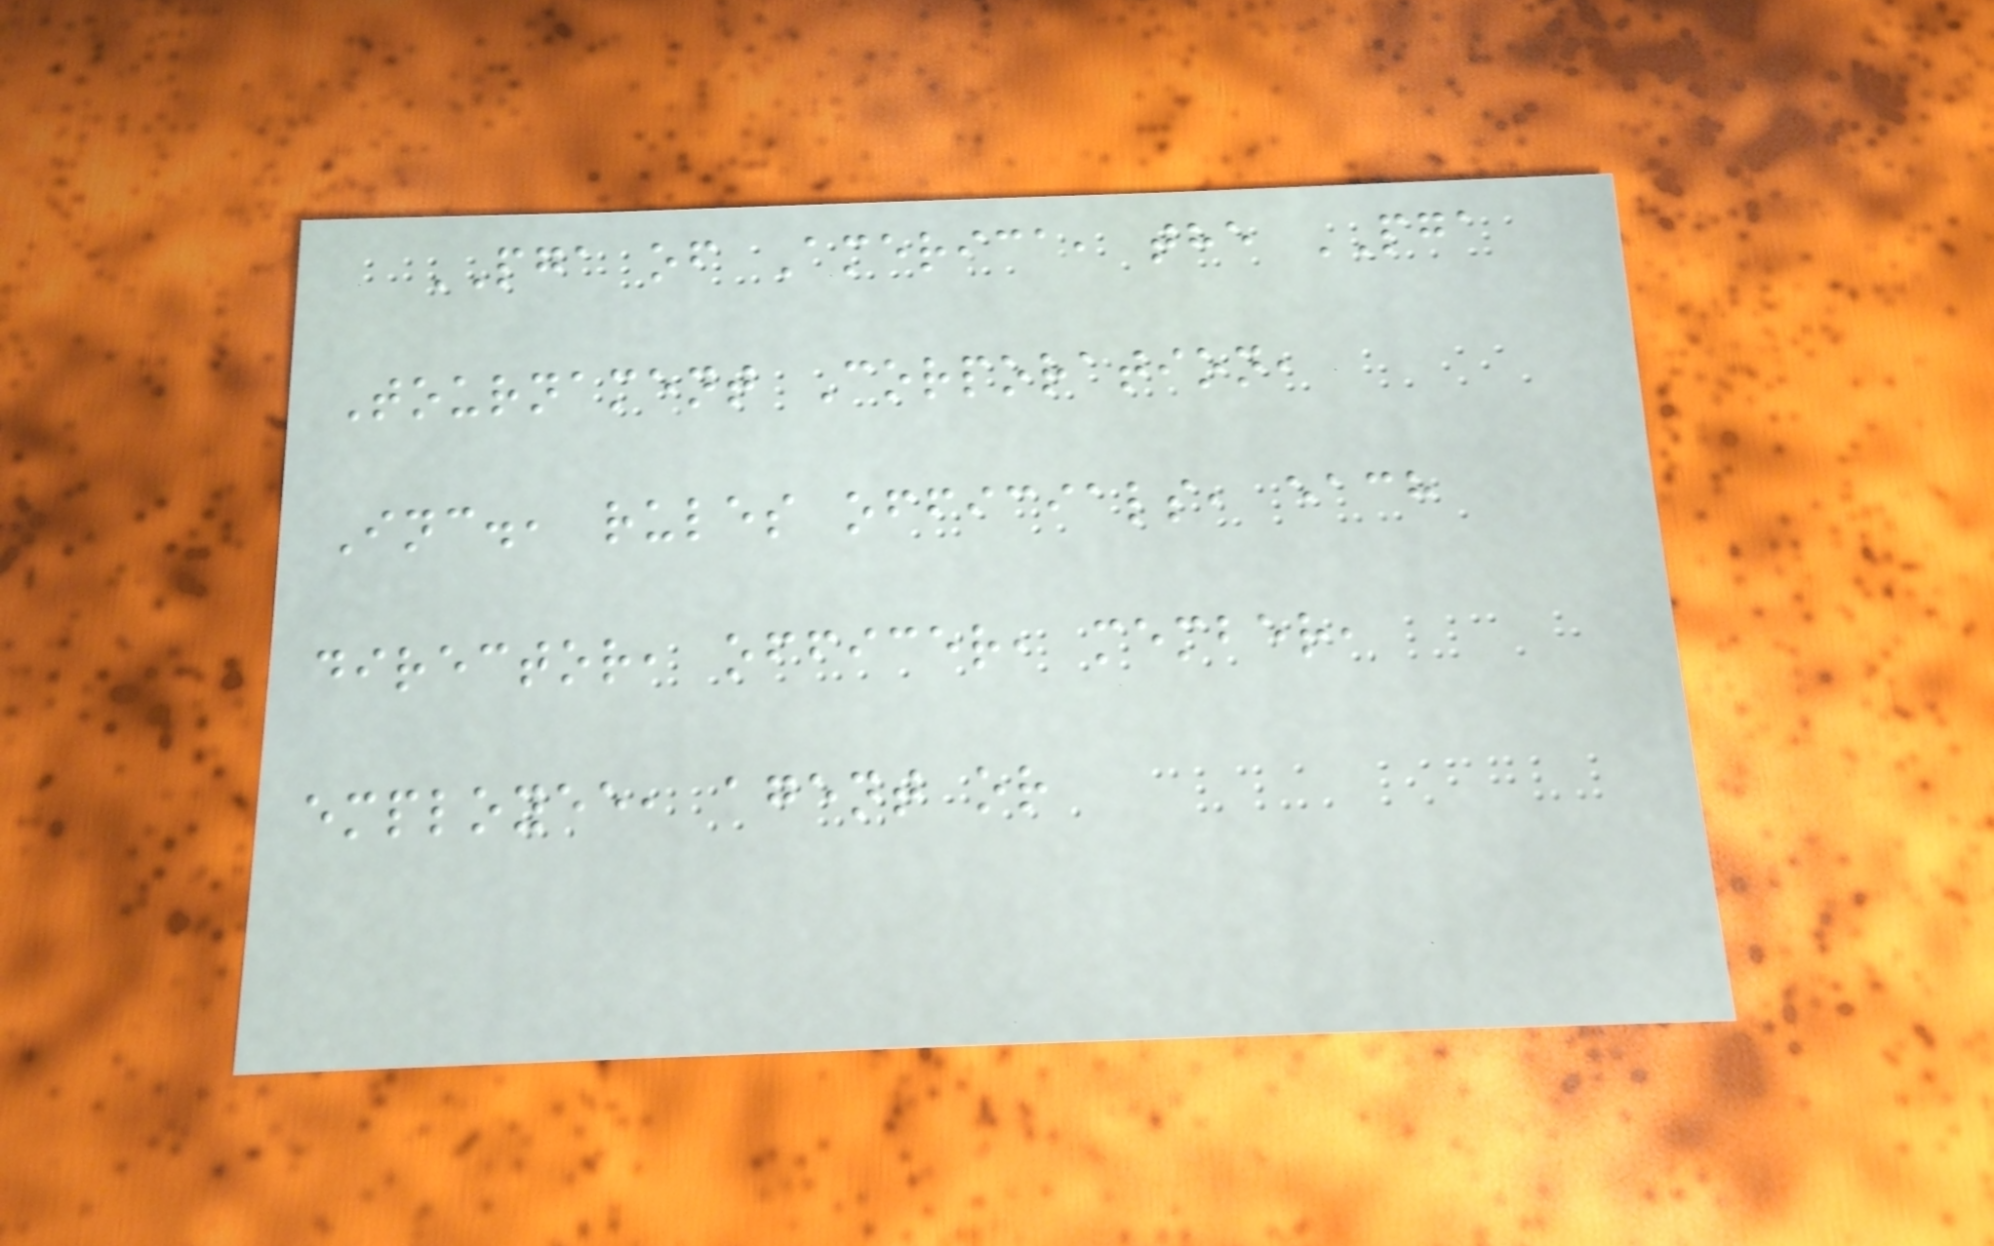PGA of America, the PGA
Tournament Corporation,
Inc., rules officials, each
director, officer, member,
employee, agent or
